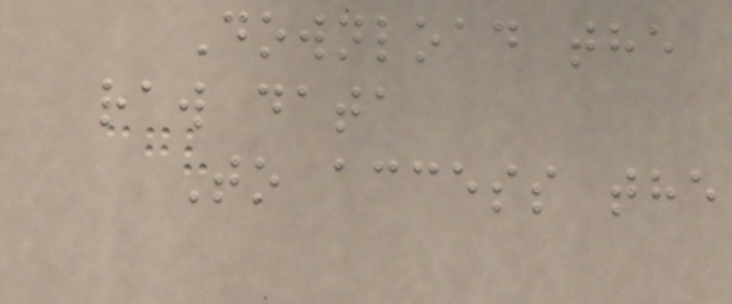Download the
raw data
To access the
